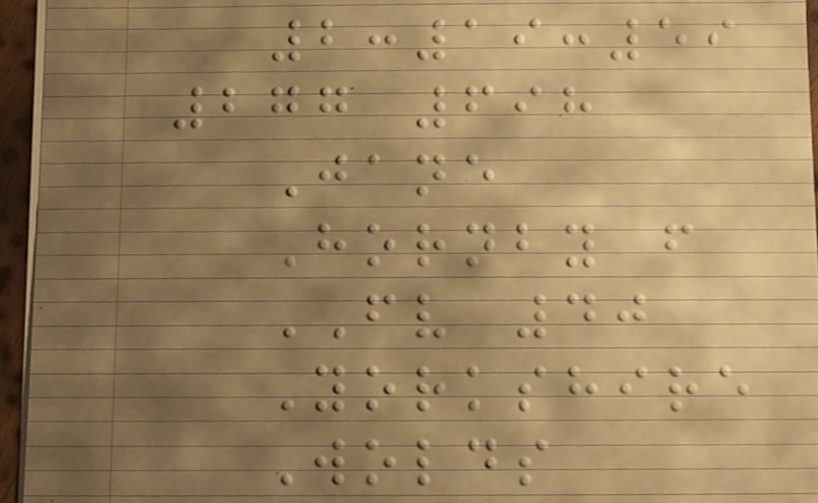2:19:59
277 698
Jane
Hornby f
FV 40
Yorkshire
Wolds
